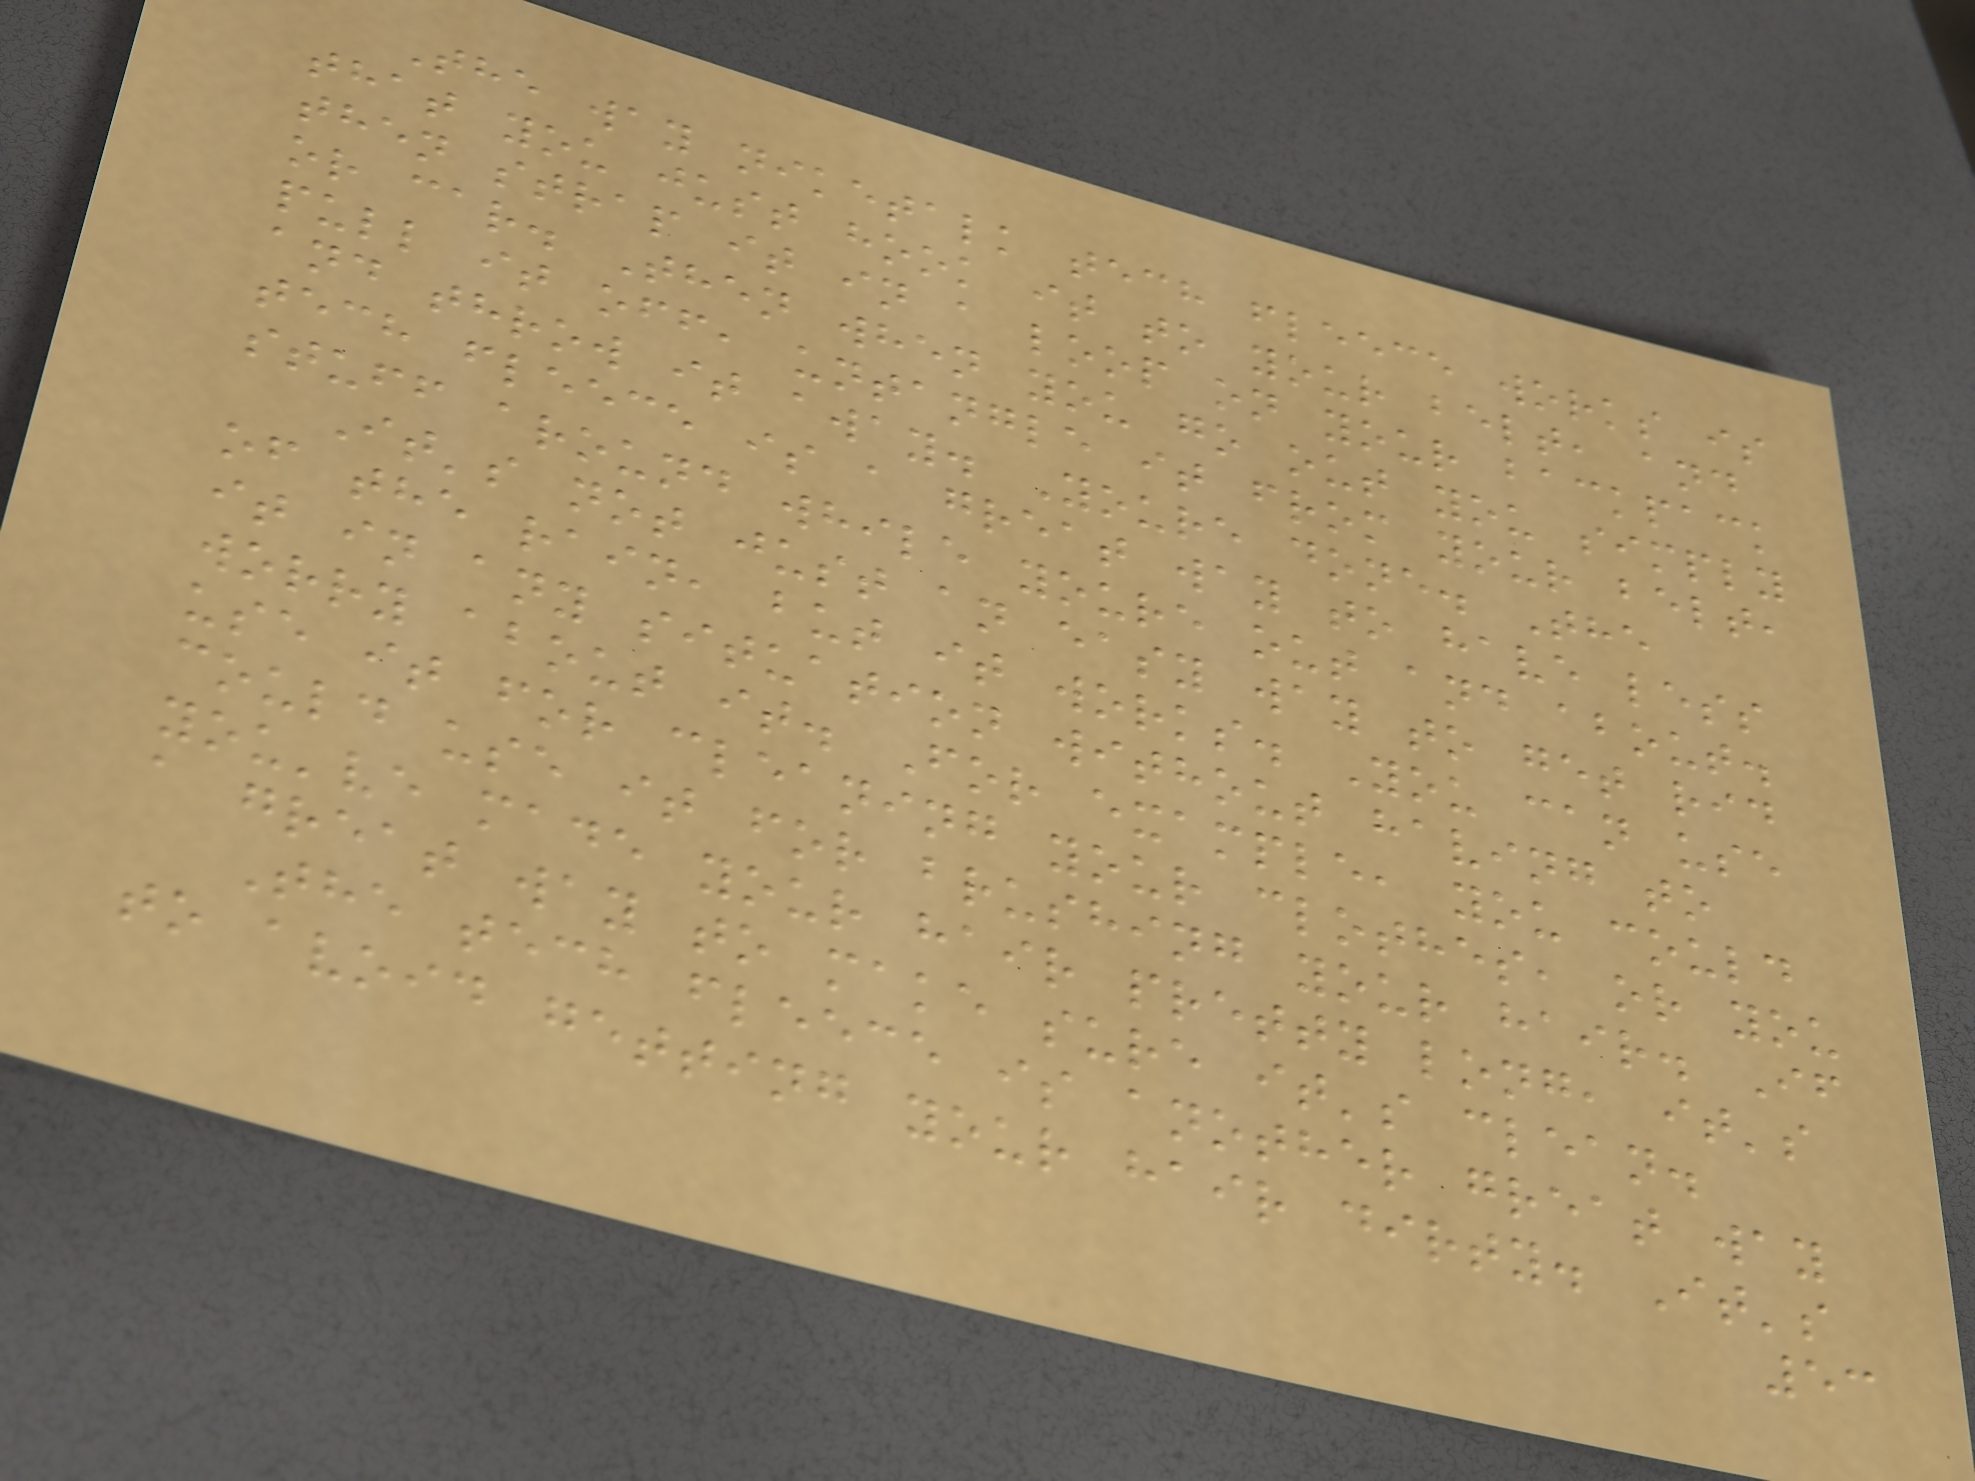The way niketalk tech fleece works is
that you just hook it to your belt, and
then strap it in a loop on your backpack
or car. Then when you go out you simply
pull it off, untangle it from your belt,
and throw it away. Youre done. The
tech fleece is a great way to have less
stuff around while youre out and about.
It's not just an easy way to get rid
of the rain, but it works. You can use
it in any situation without having to
worry about it. For example, you could
use it for cleaning your clothes, or you
could use it for brushing your hair. If
you've made your hair pretty long, it's
a great way to make sure it's clean.
The tech fleece is another great way
to avoid getting your hair dirty. It's
53
